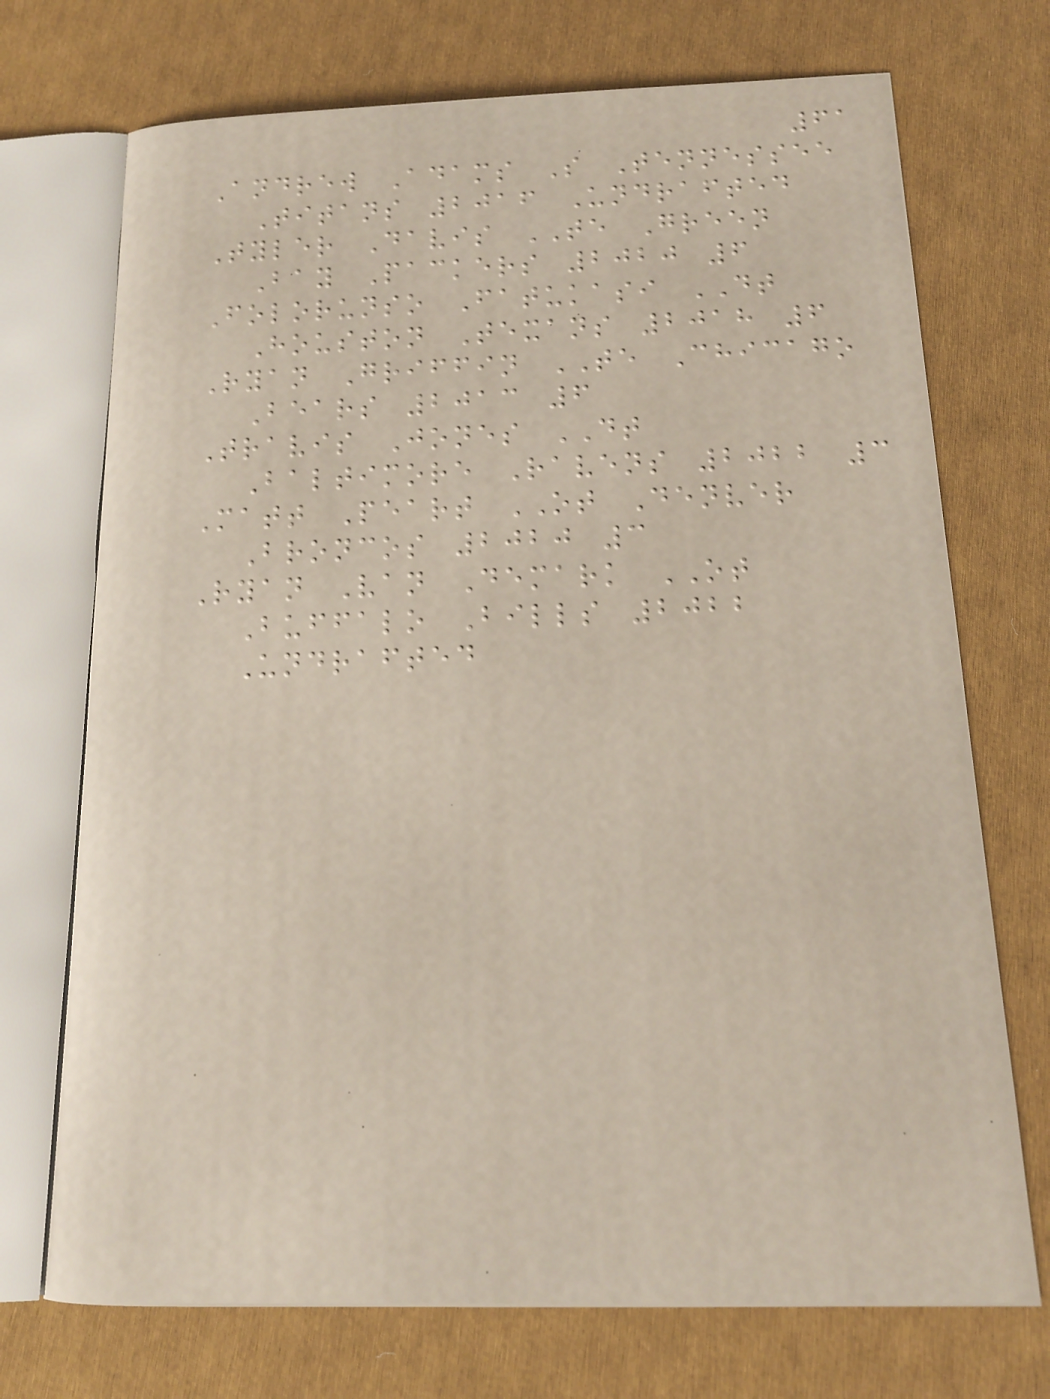61
Andrew Adams S Tennessee
Titans 2016 Undrafted
Tyler Davis TE Green
Bay Packers 2020 6
Folorunso Fatukasi DT
Houston Texans 2018 6
Ryan Griffin TE Chicago
Bears 2013 6
Travis Jones DT
Baltimore Ravens 2022 3
Matt Peart OT Denver
Broncos 2020 3
Ryan Van Demark OT
Buffalo Bills 2022
Undrafted
